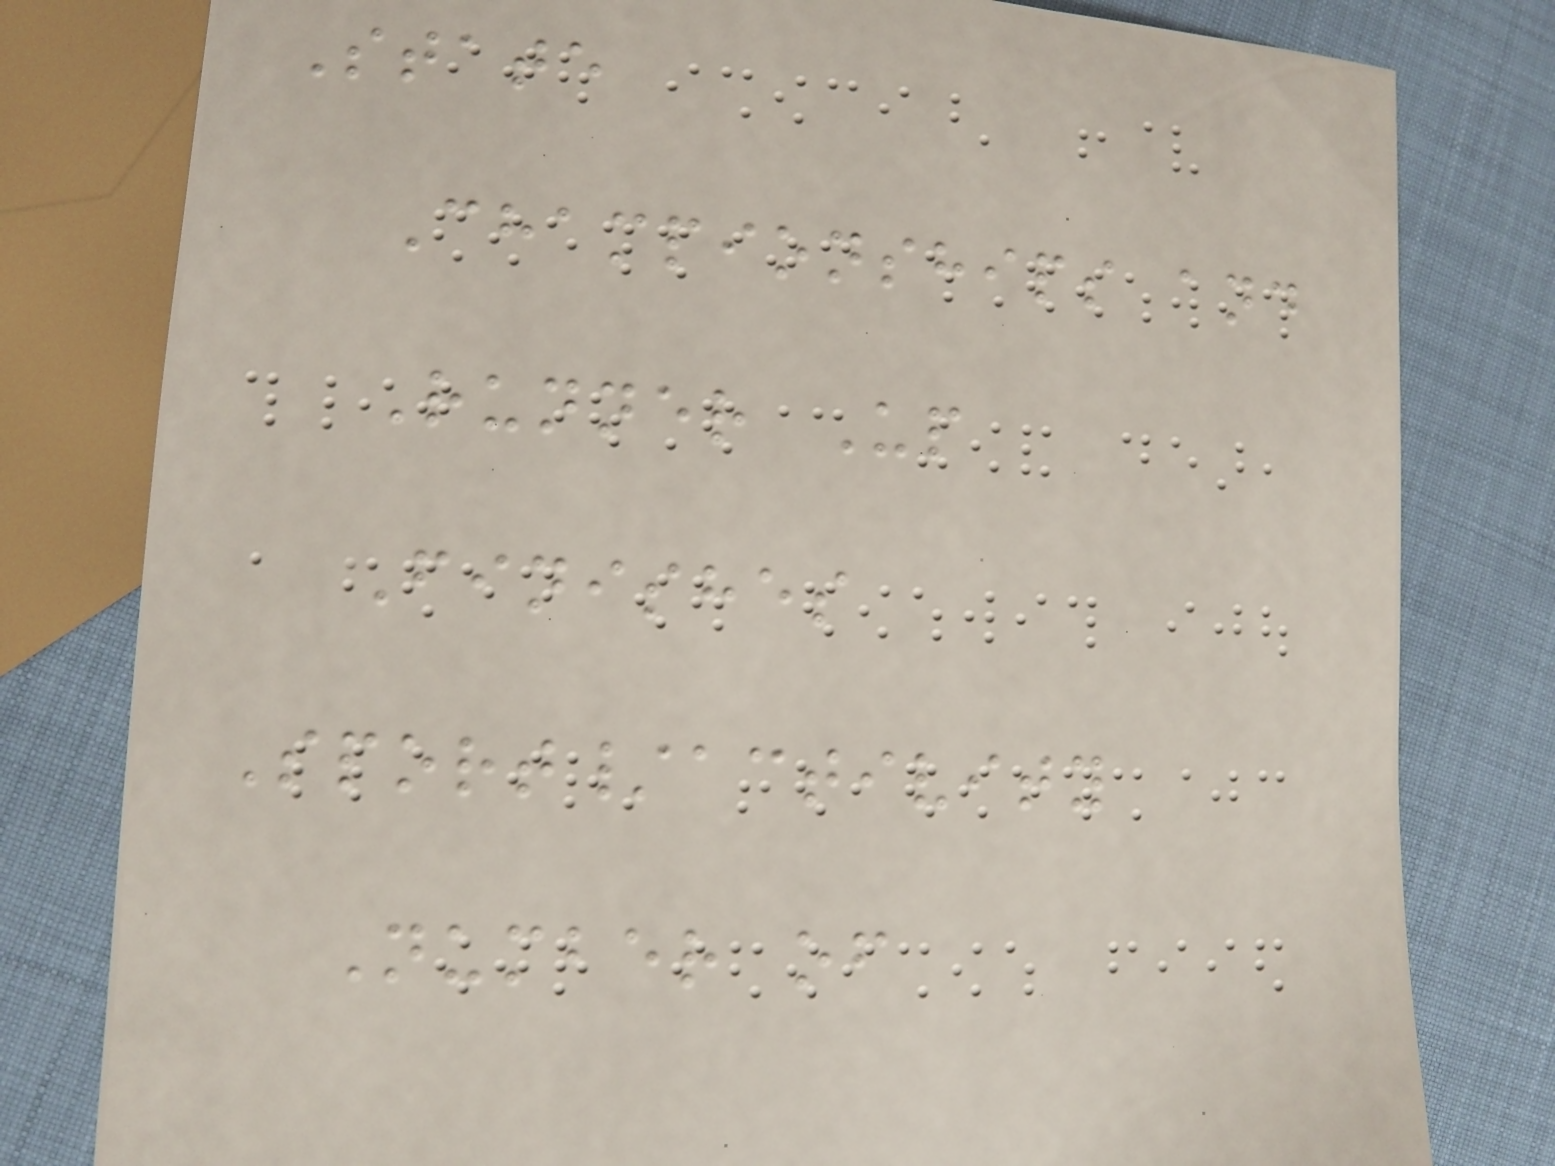State
Championships and
Runner Up
Finishes
Sport/activity
Number of
